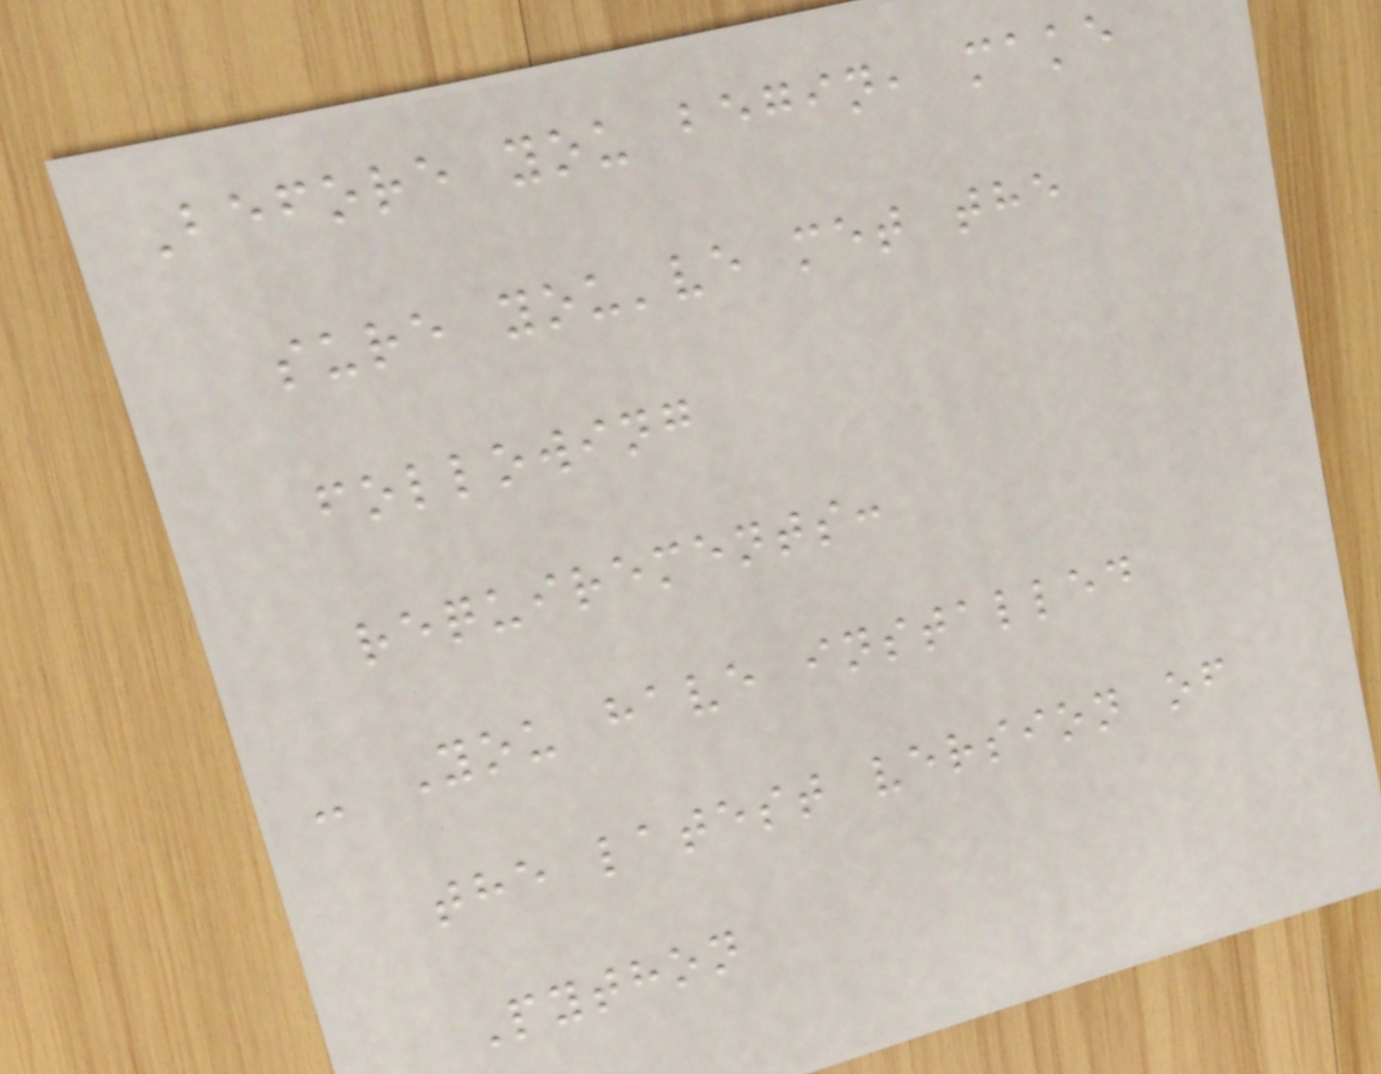Before you begin, make
sure you've met the
following
requirements:
- You have installed
the latest version of
Python
